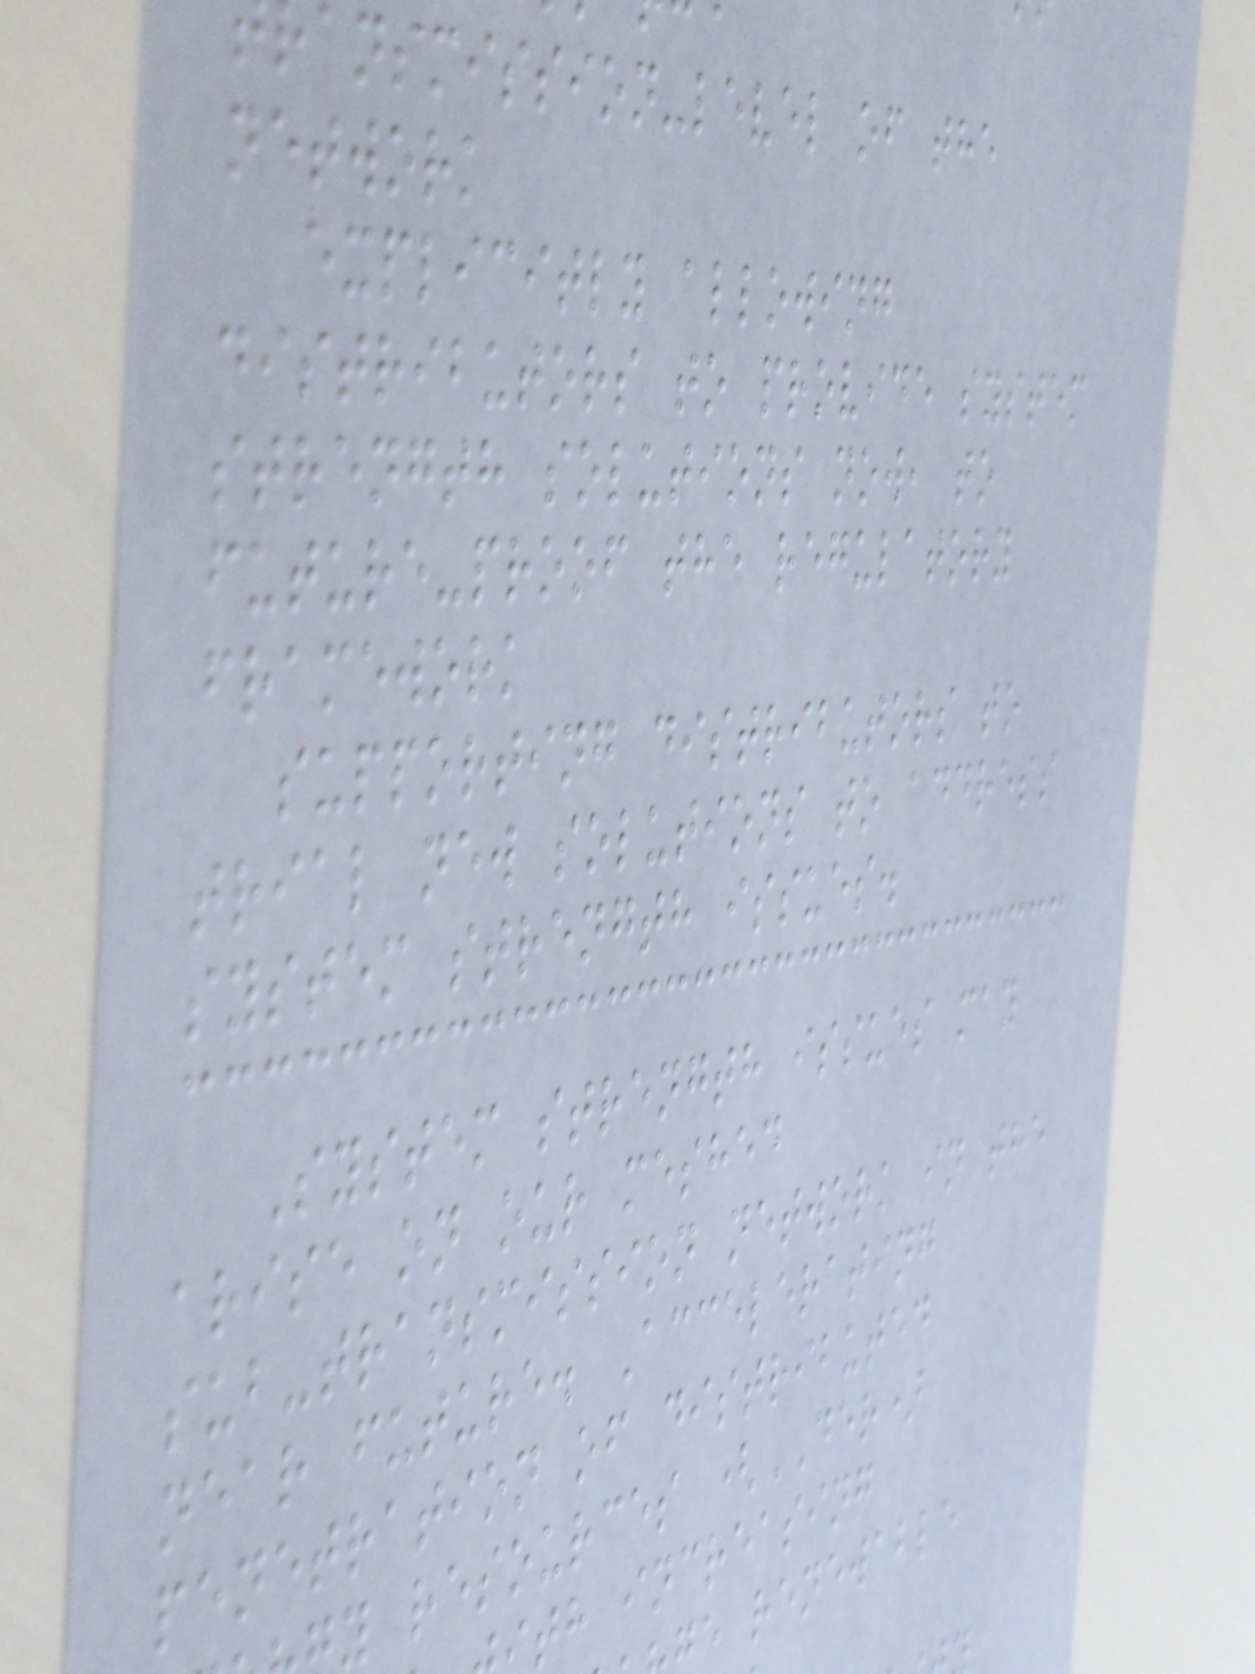ansmission-level of the
network
explicitly allowing
distributors to provide system
strength solutions now, to
future-proof the regulatory
framework
supporting distributors to
trial new solutions to address
system strength issues.
System strength issues may
arise on our meshed
sub-transmission network in the
near future. Accelerating
penetration of distributed
y resources (DER)
th increasing
e renewable
